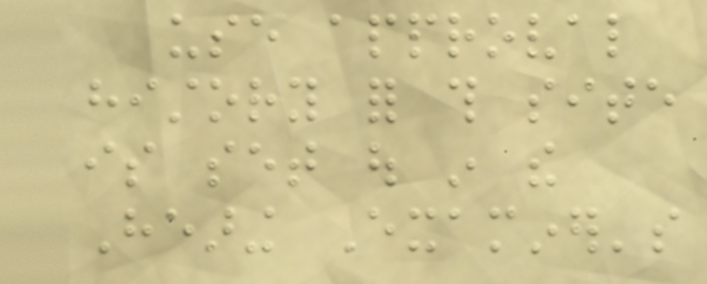use approval
history for this site
is set out in the
Hearing Examiner's
